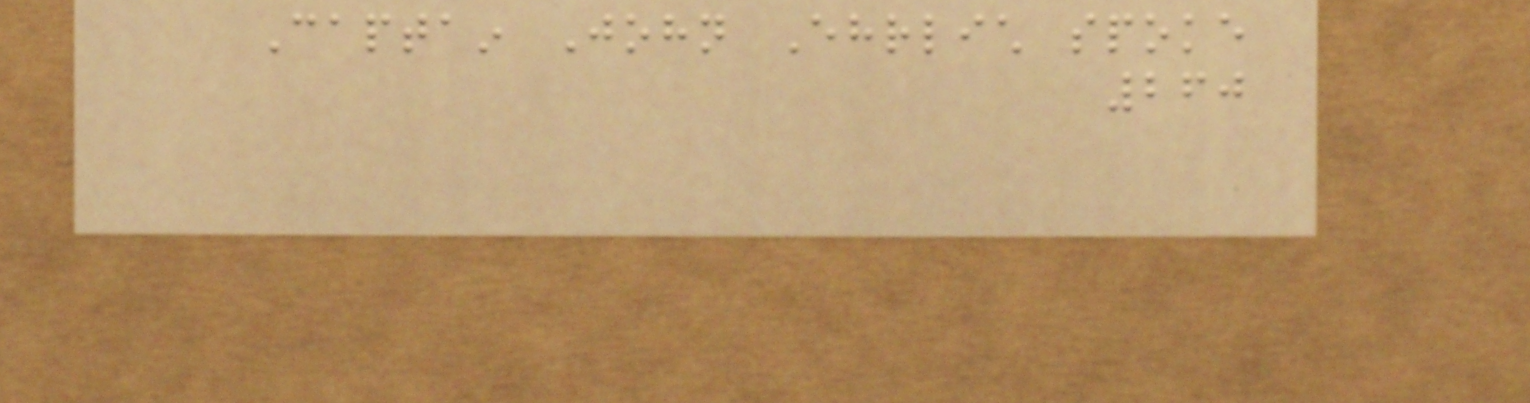Captain John Ehrlich spoke
260
